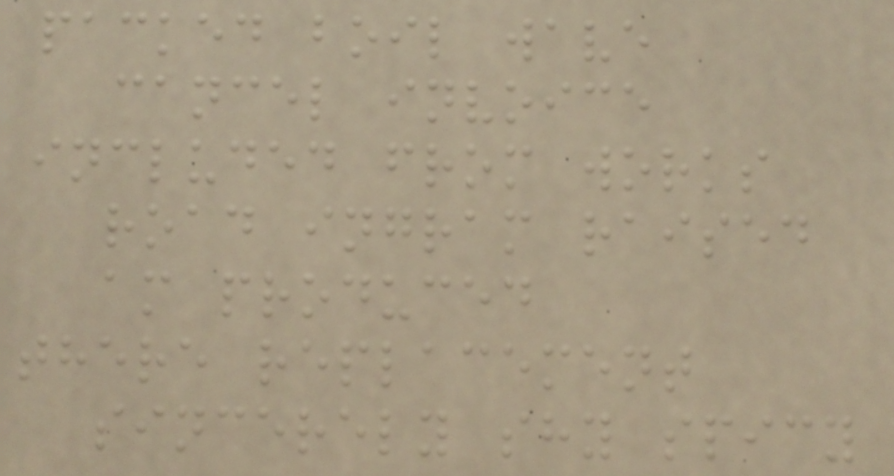packed boil wave
cancel invoice
included from works
road ingram raised
am produced
there replacement
sincerely shy spicy
